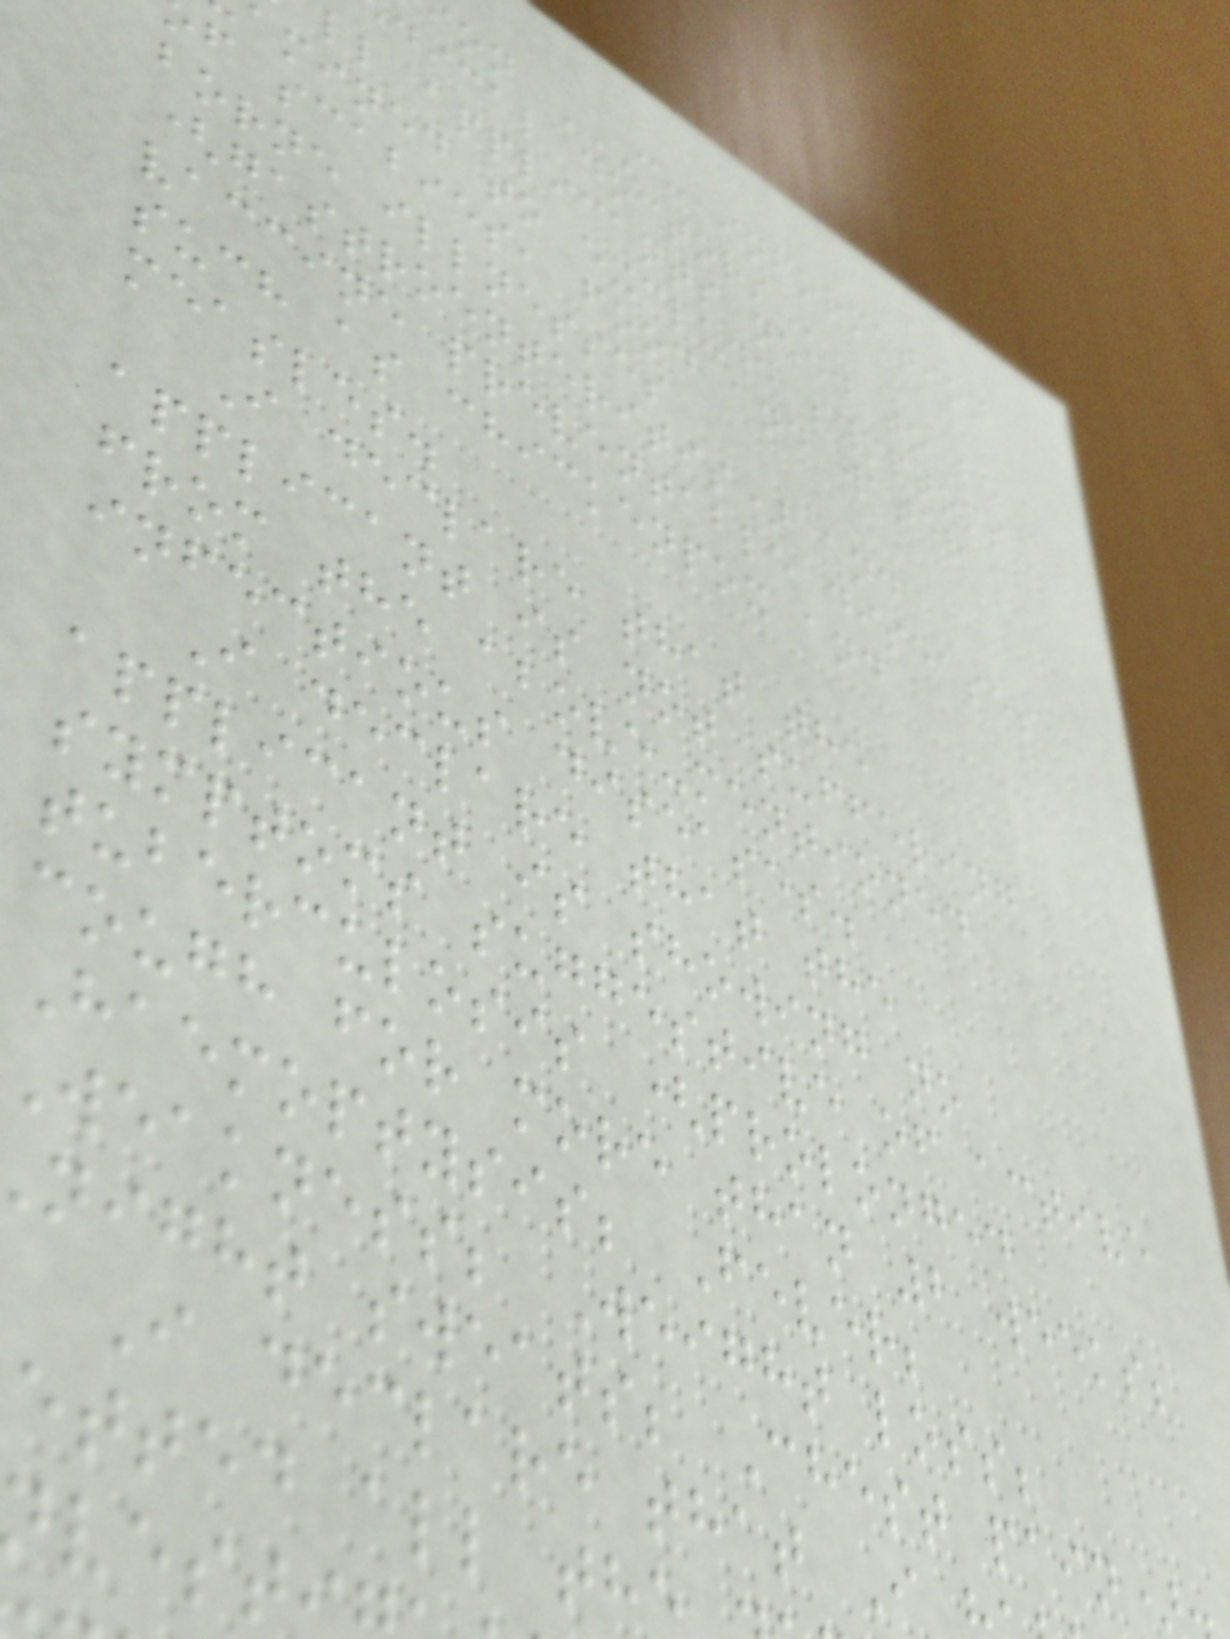ll applicants need to be
amined to exclude symptoms
f scabies, food and water
borne illnesses
(gastroenteritis) and
vaccine preventable diseases
such as chickenpox and
measles.
I declare that the
applicant is not suffering
from the above-mentioned
infectious diseases.
I declare that the
applicant is showing no
symptoms suggestive of active
tuberculosis (prolonged
cough for more than 2 weeks;
Haemoptysis; Fever;
weakness; Weight loss;
night sweats; Chest pain)
I declare that I
etted all th
